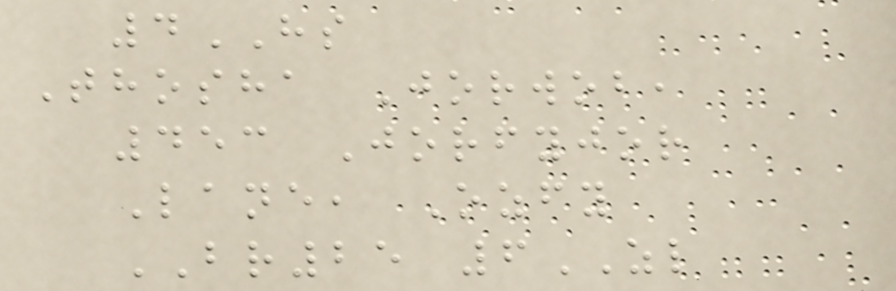4HS
Thosha Jorwob,
453 Jorfyjor
Lane, Ozfy
BR25 6ZL
